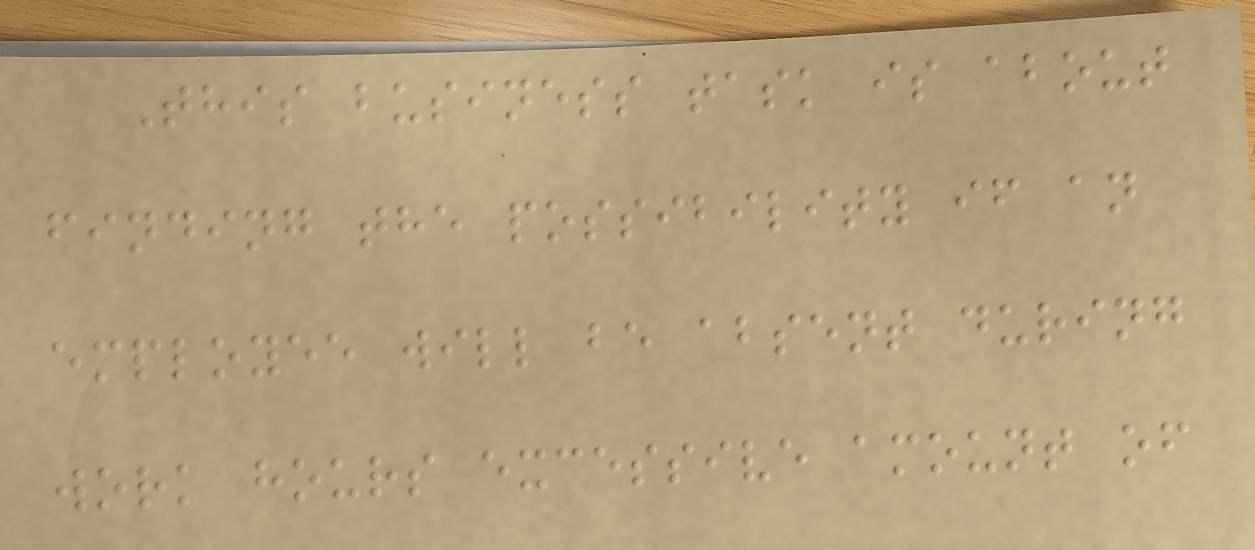This business task is about
finding the possibility if an
employee will be absent during
work hours excessive amount of
